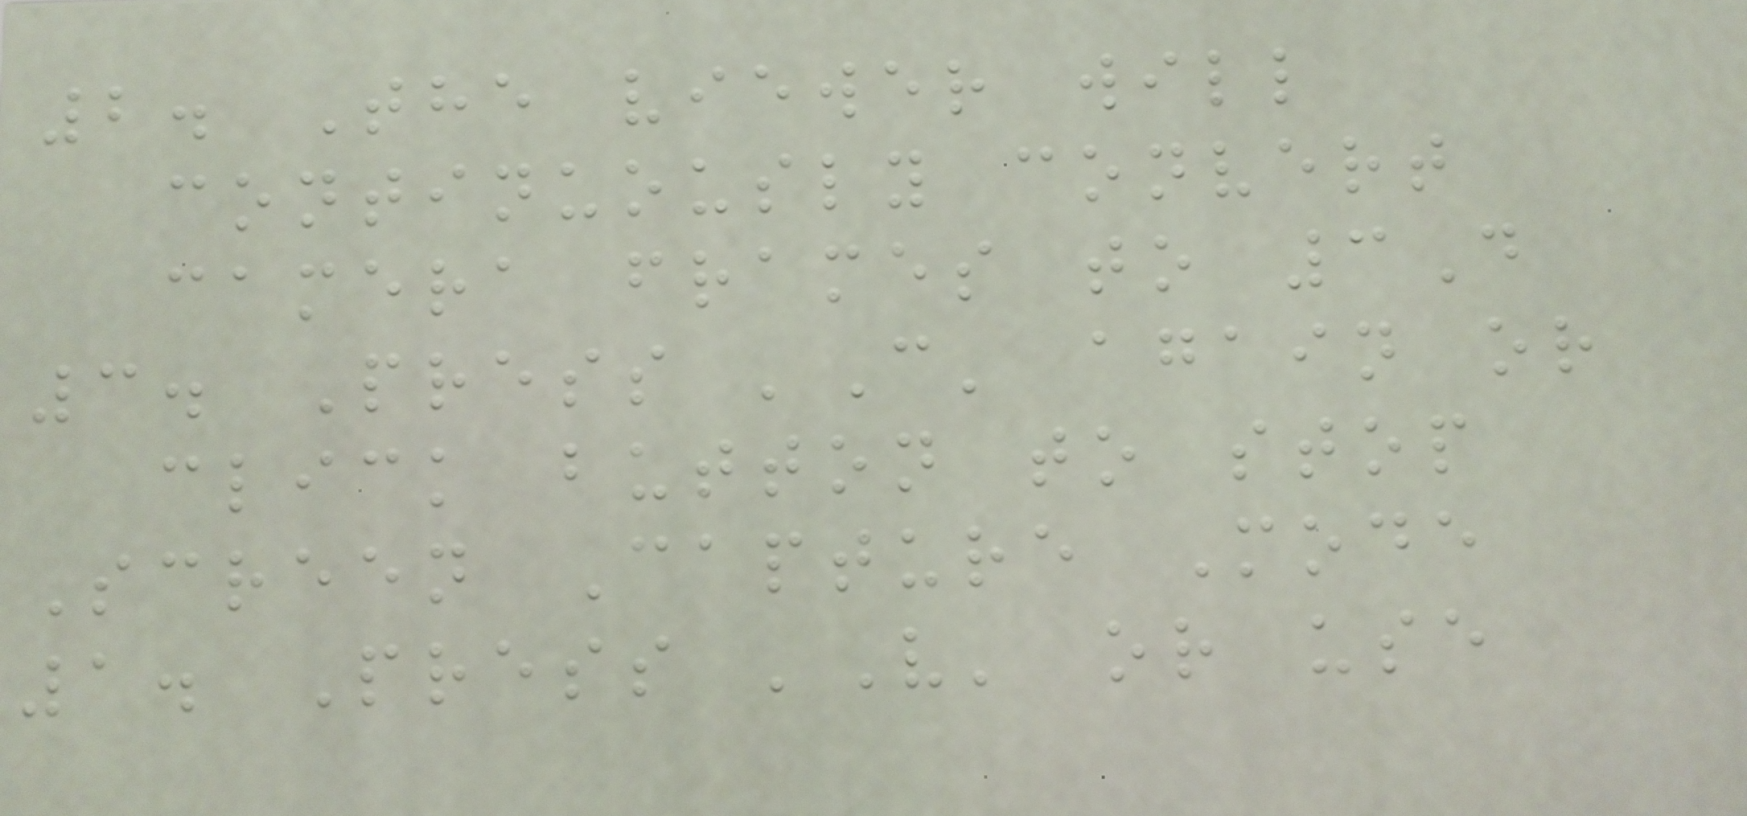2. The viewer will
continuously convert
camera frames to 3D
3. Press 'C' again or
click button to stop
Screen Capture Mode
1. Press 'V' or use
